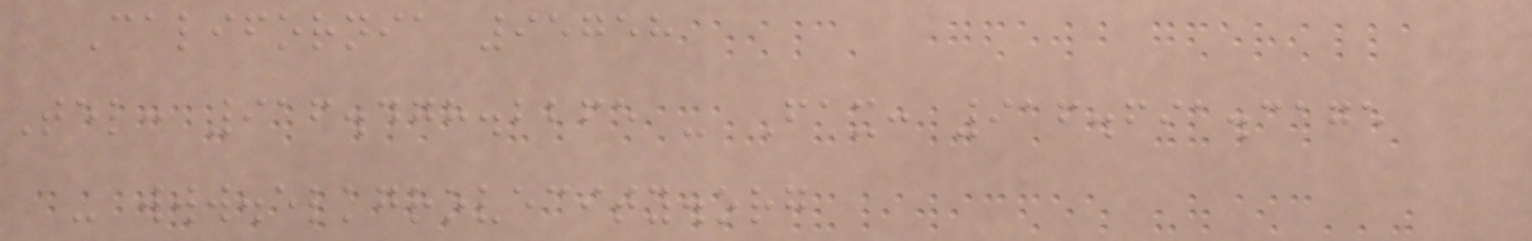California 95758
Tel: 916.478.2265 - Fax: 916.691.3175
- www.elkgrovecity.org
